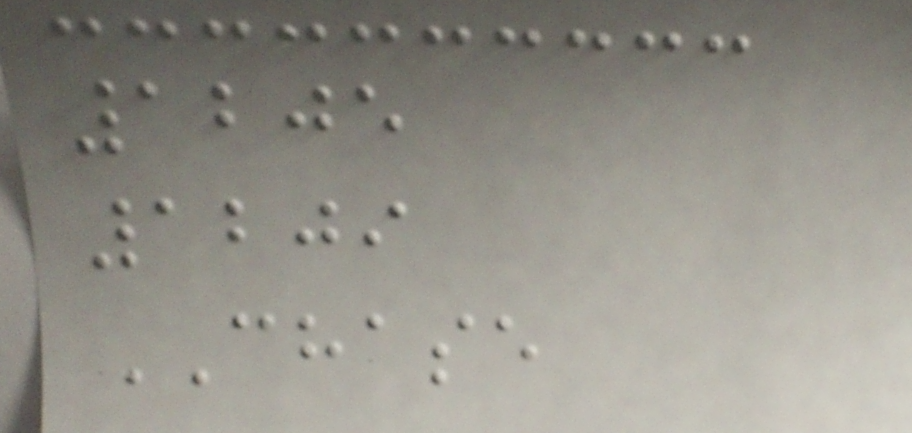1205
1209
CHASE
